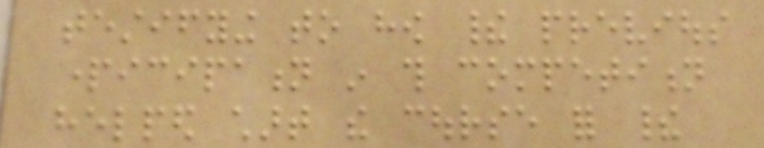testifying to how their previous
participation in this competition
helped chart the course for their
